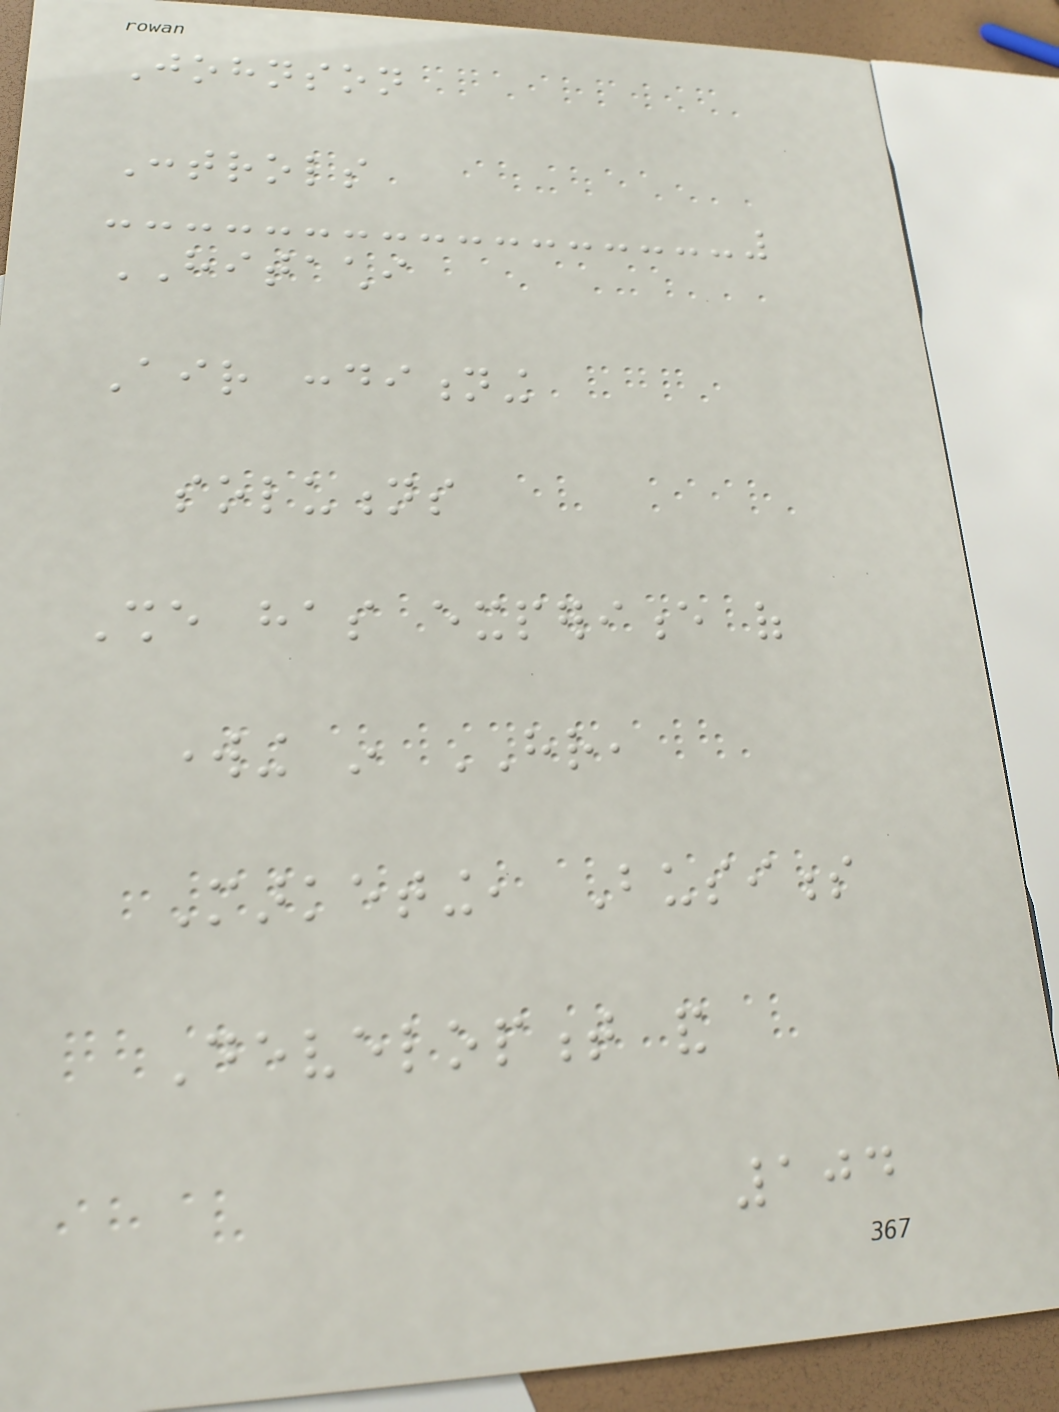Johnson
Controls
HITACHI
Air conditioning
solutions
She has experience of
working in HR,
Marketing, Business
Development and
104
